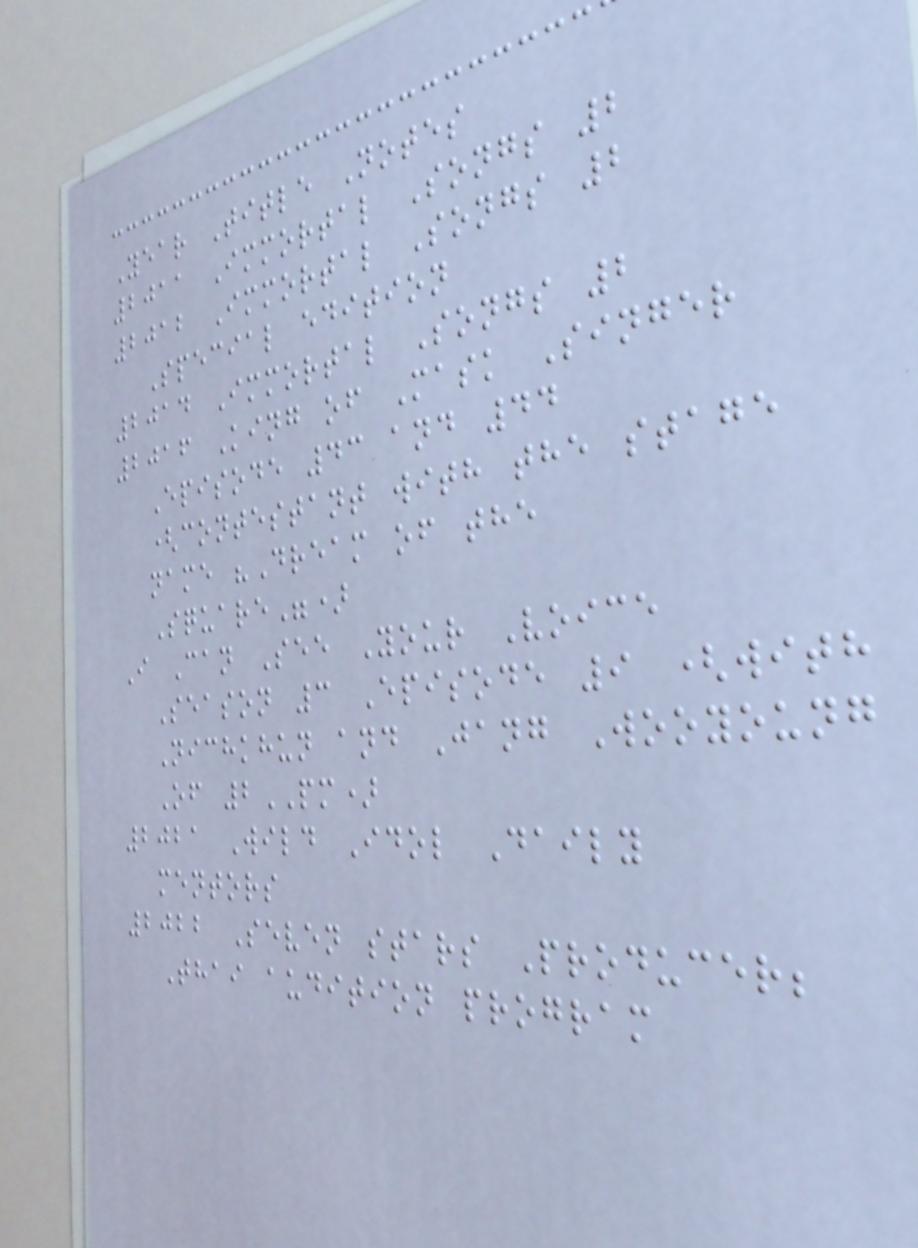Year Title Notes
2011 Immortal Songs 2
2012 Immortal Songs 2
Special edition
2014 Immortal Songs 2
2016 King of Mask Singer
Episode 43 and 44
(contestant with the stage
name "Dream of the
Square")
I Can See Your Voice
Season 3 Episode 9 (with
Nichkhun and Jang Wooyoung
Of 2PM)
2021 Wild Idol Daily
mentors
2022 Seven stars Producer;
Thai audition program
